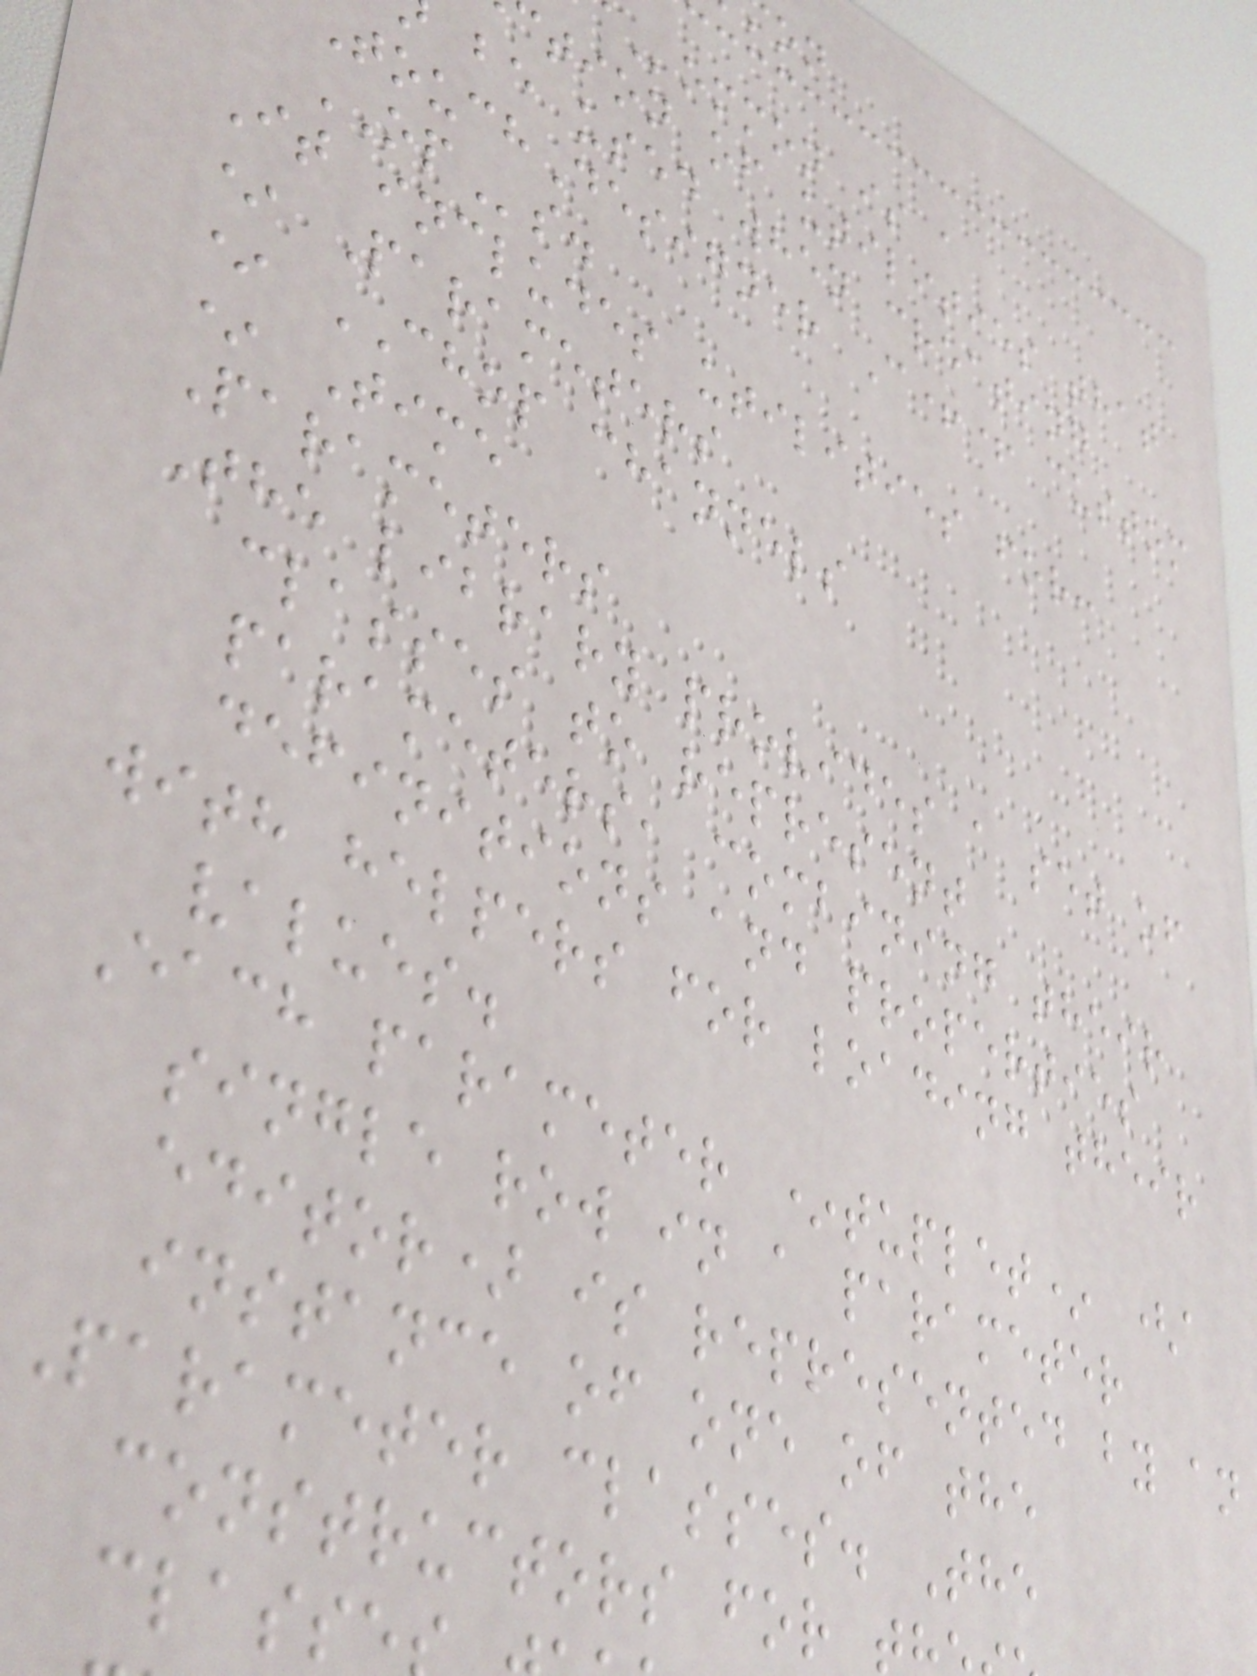ommon is a
tion of utilities that
be used when creating
ouchDesigner C++ custom
OPs.
It includes utilities for:
* Parameters
* CHOP channels
* Time
Parameters
The library provides a set of
classes to represent
parameters, combining their
definitions and properties
with helpers for loading their
values.
Each parameter *tuplet* (a
single row in a parameter
editor) is represented by an
instance of one of the
Parameter classes. The
constructors for
